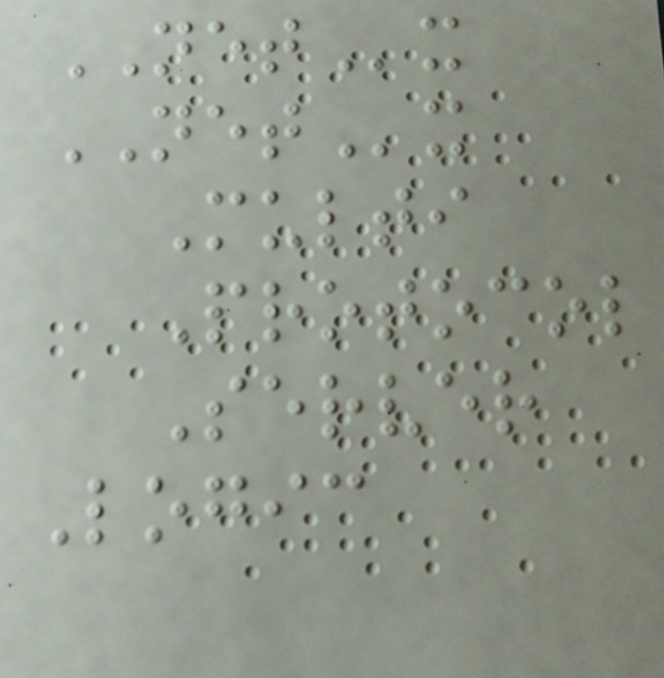NETx
NETx
Multi
Protocol
Server
Logic
